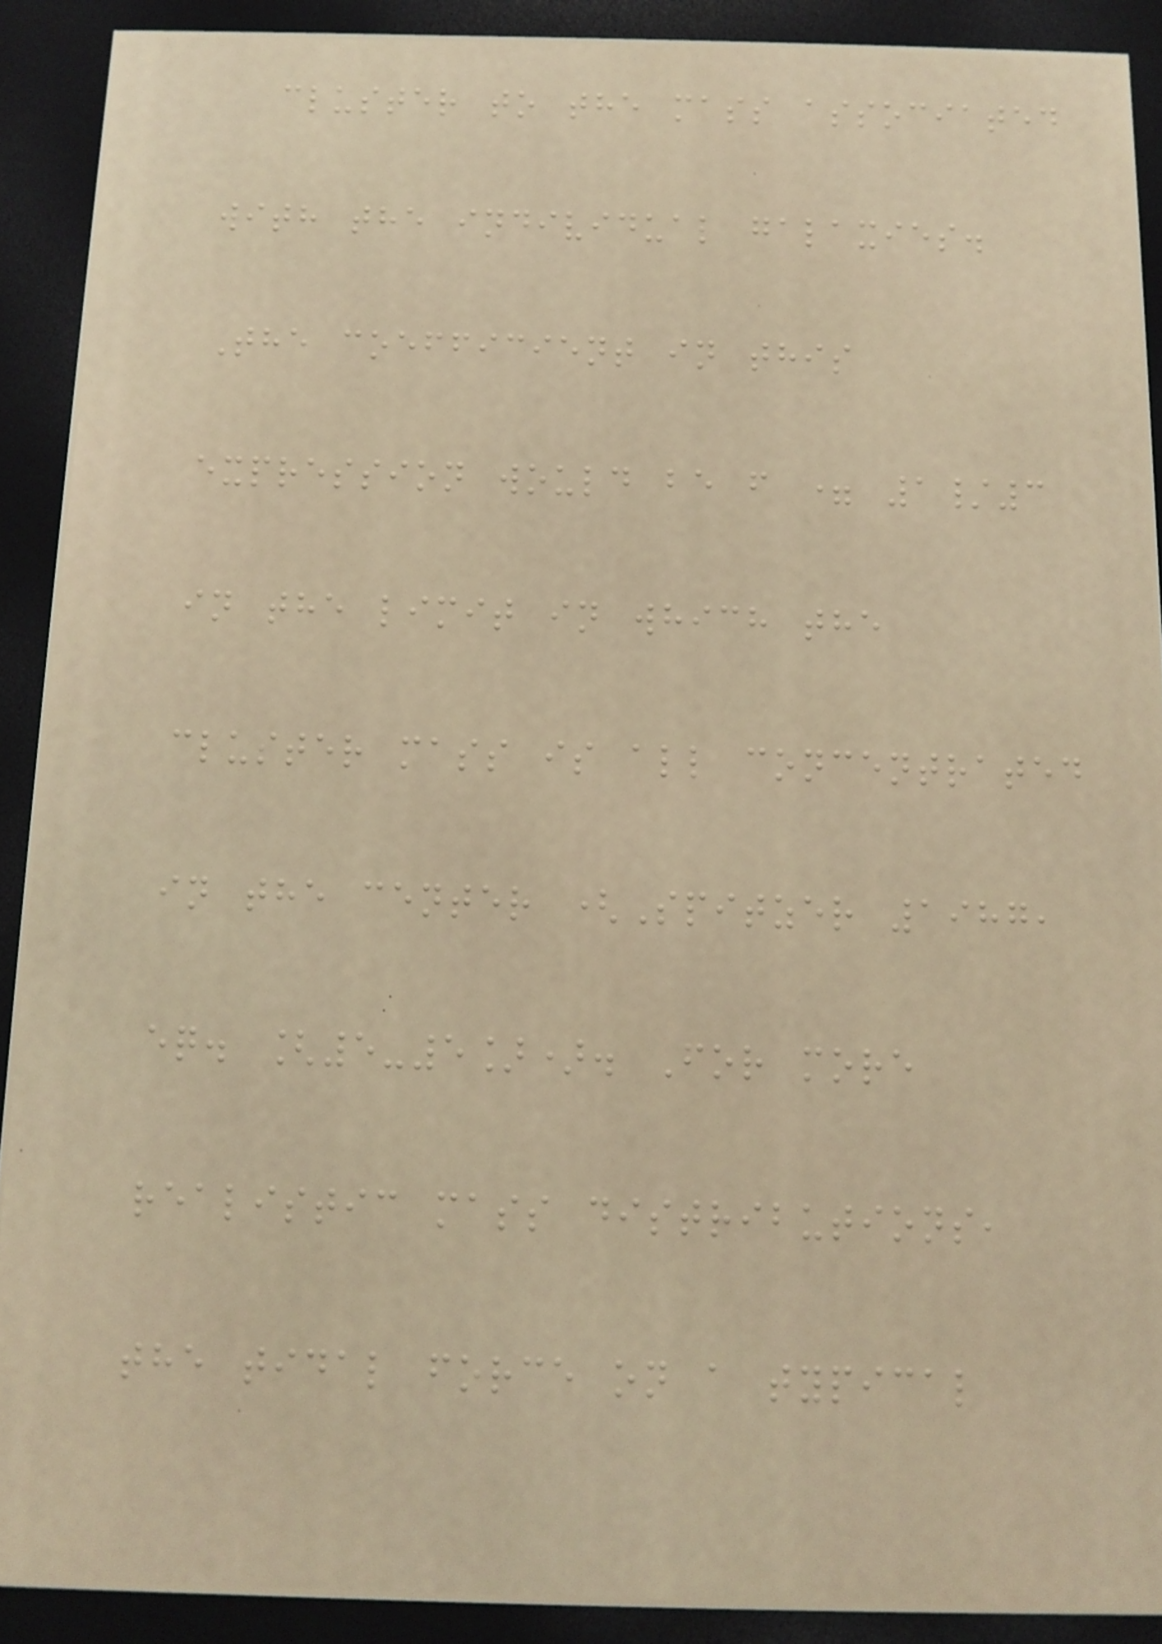cluster to the mass associated
with the individual galaxies.
The coefficient in this
expression would be f = 1/3
in the limit in which the
cluster mass is all concentrated
in the center (Spitzer 1987,
eq. [5-5]). For more
realistic mass distributions,
the tidal force on a typical
